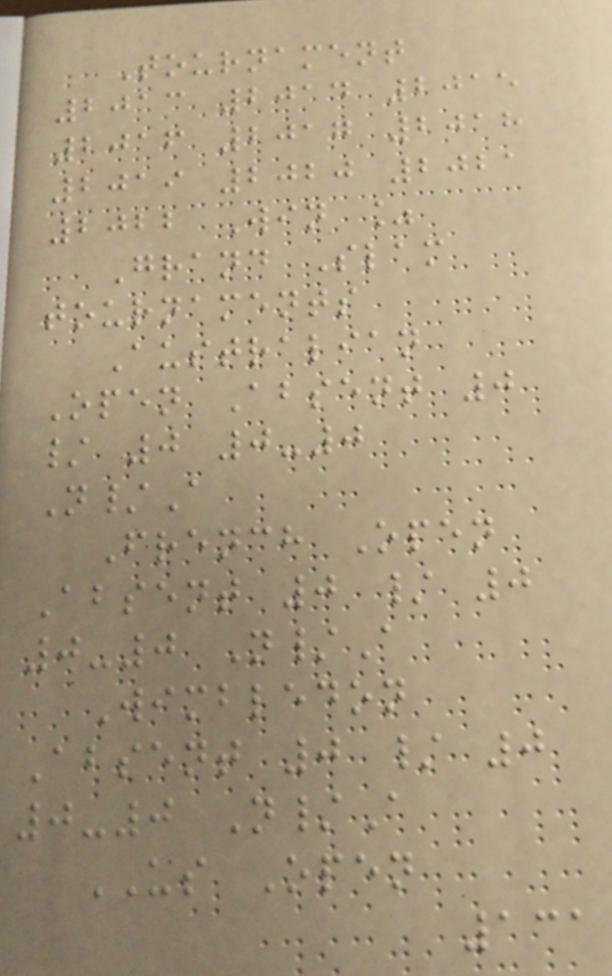Tournament
2013 2014 2015
2016 2017 2018
2019 2020 2021
2022 Win %
Grand Slam
tournaments
Australian
Open Absent 0
/ 0 0-0
N/A
French Open
Absent 0 / 0
0-0 N/A
Wimbledon
Absent 0 / 0
0-0 N/A
US Open
131
